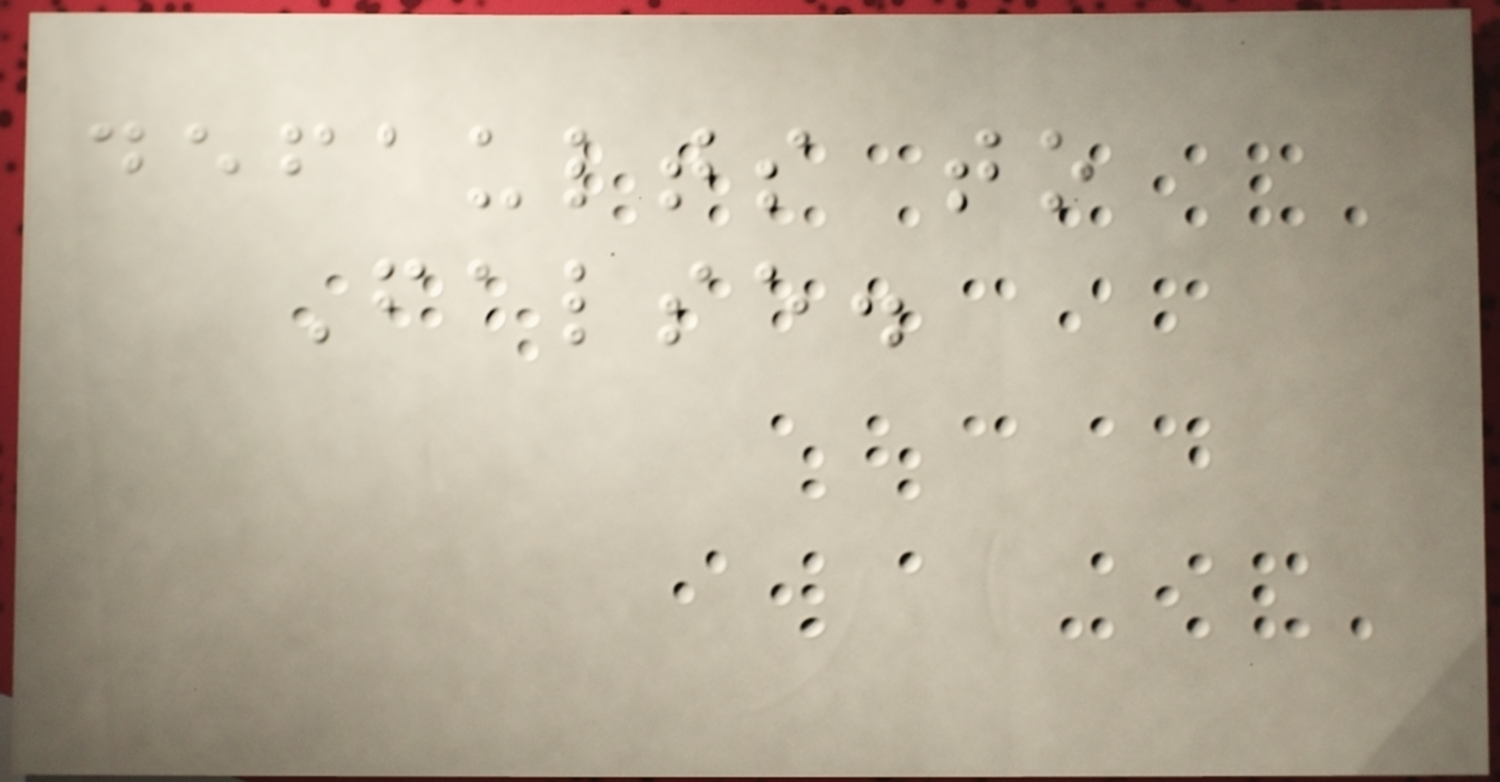defaults to
False.
